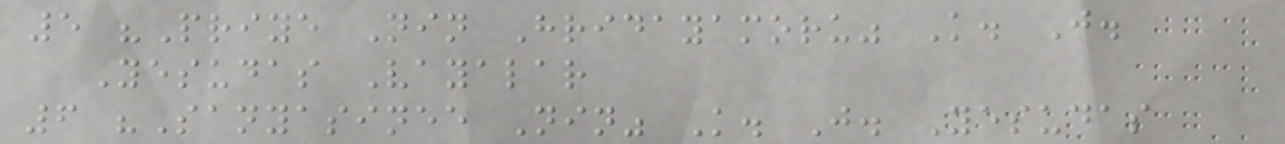5 "Priye Nin Hridayamoru" K. J.
Yesudas Vayalar
6 "Sanyasinee Nin" K. J. Yesudas
